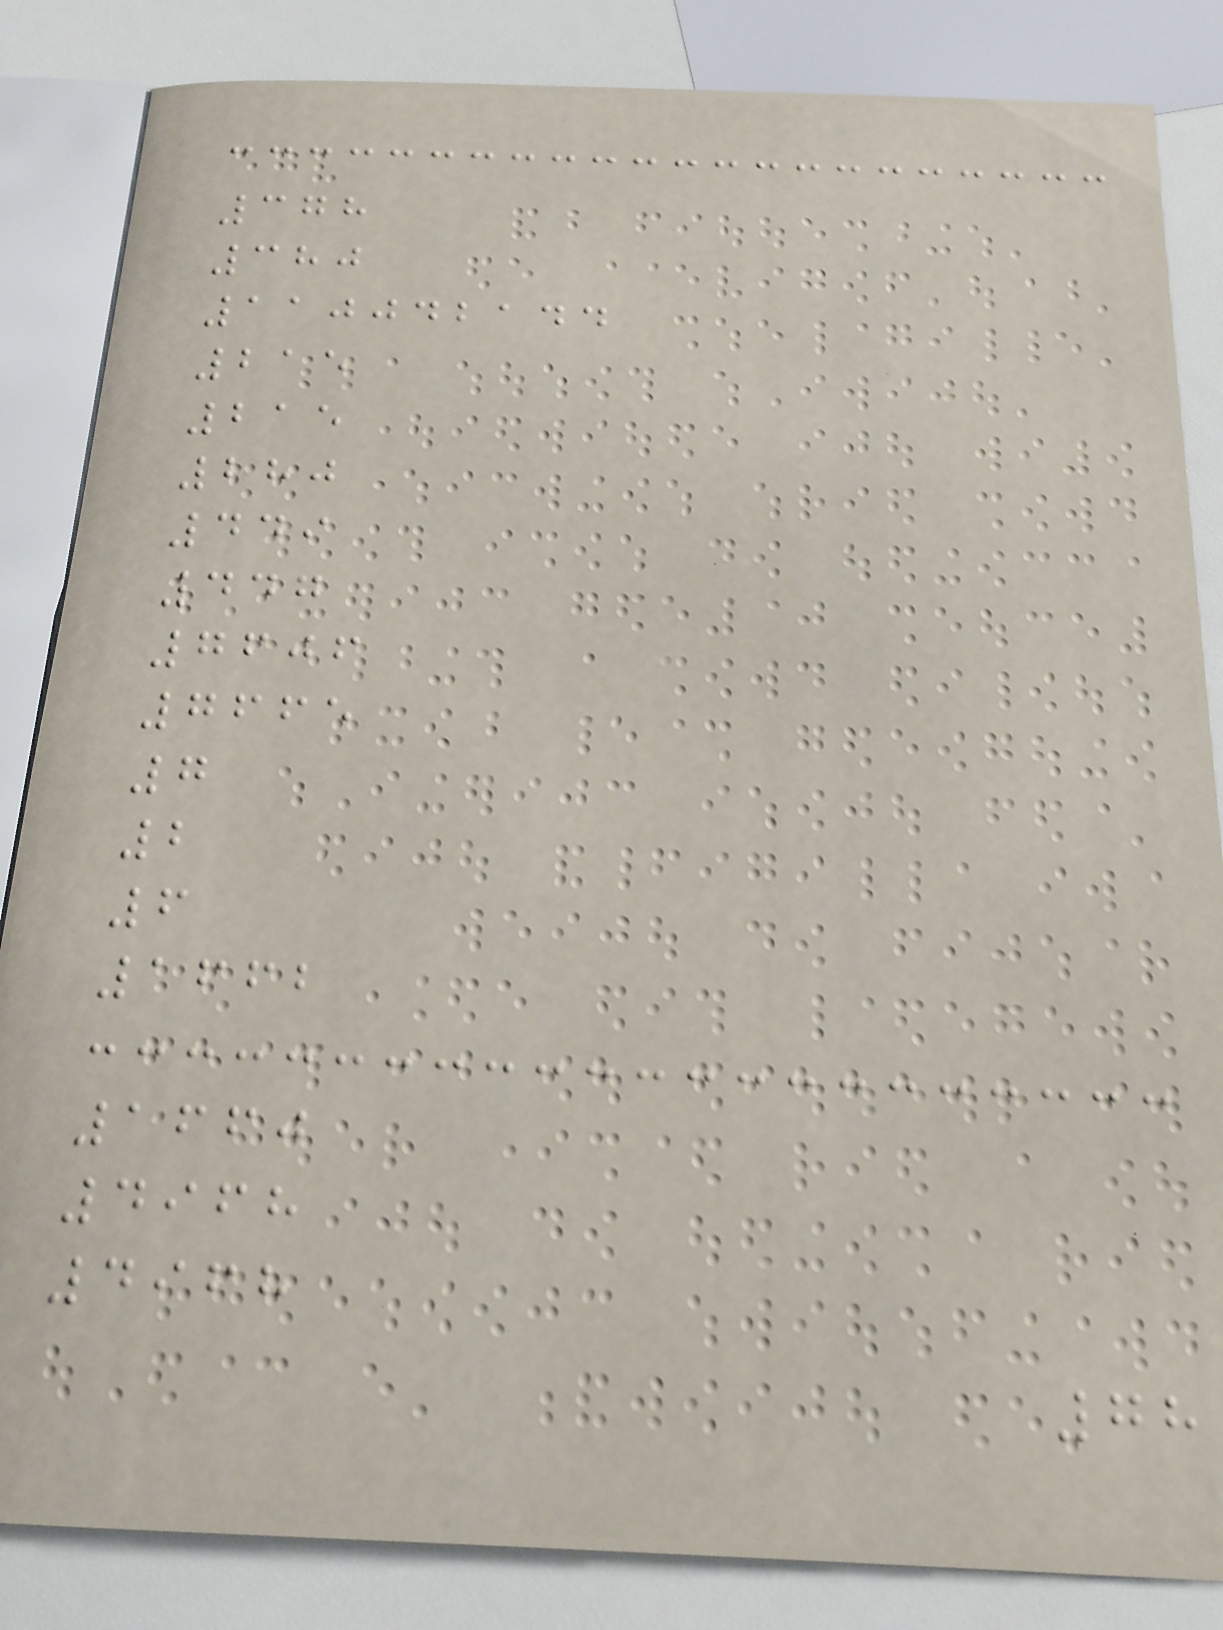378
380
110042144
215
215
280
449
447
7606
7665
7
2
6
1662
1660
4968
4968
78
